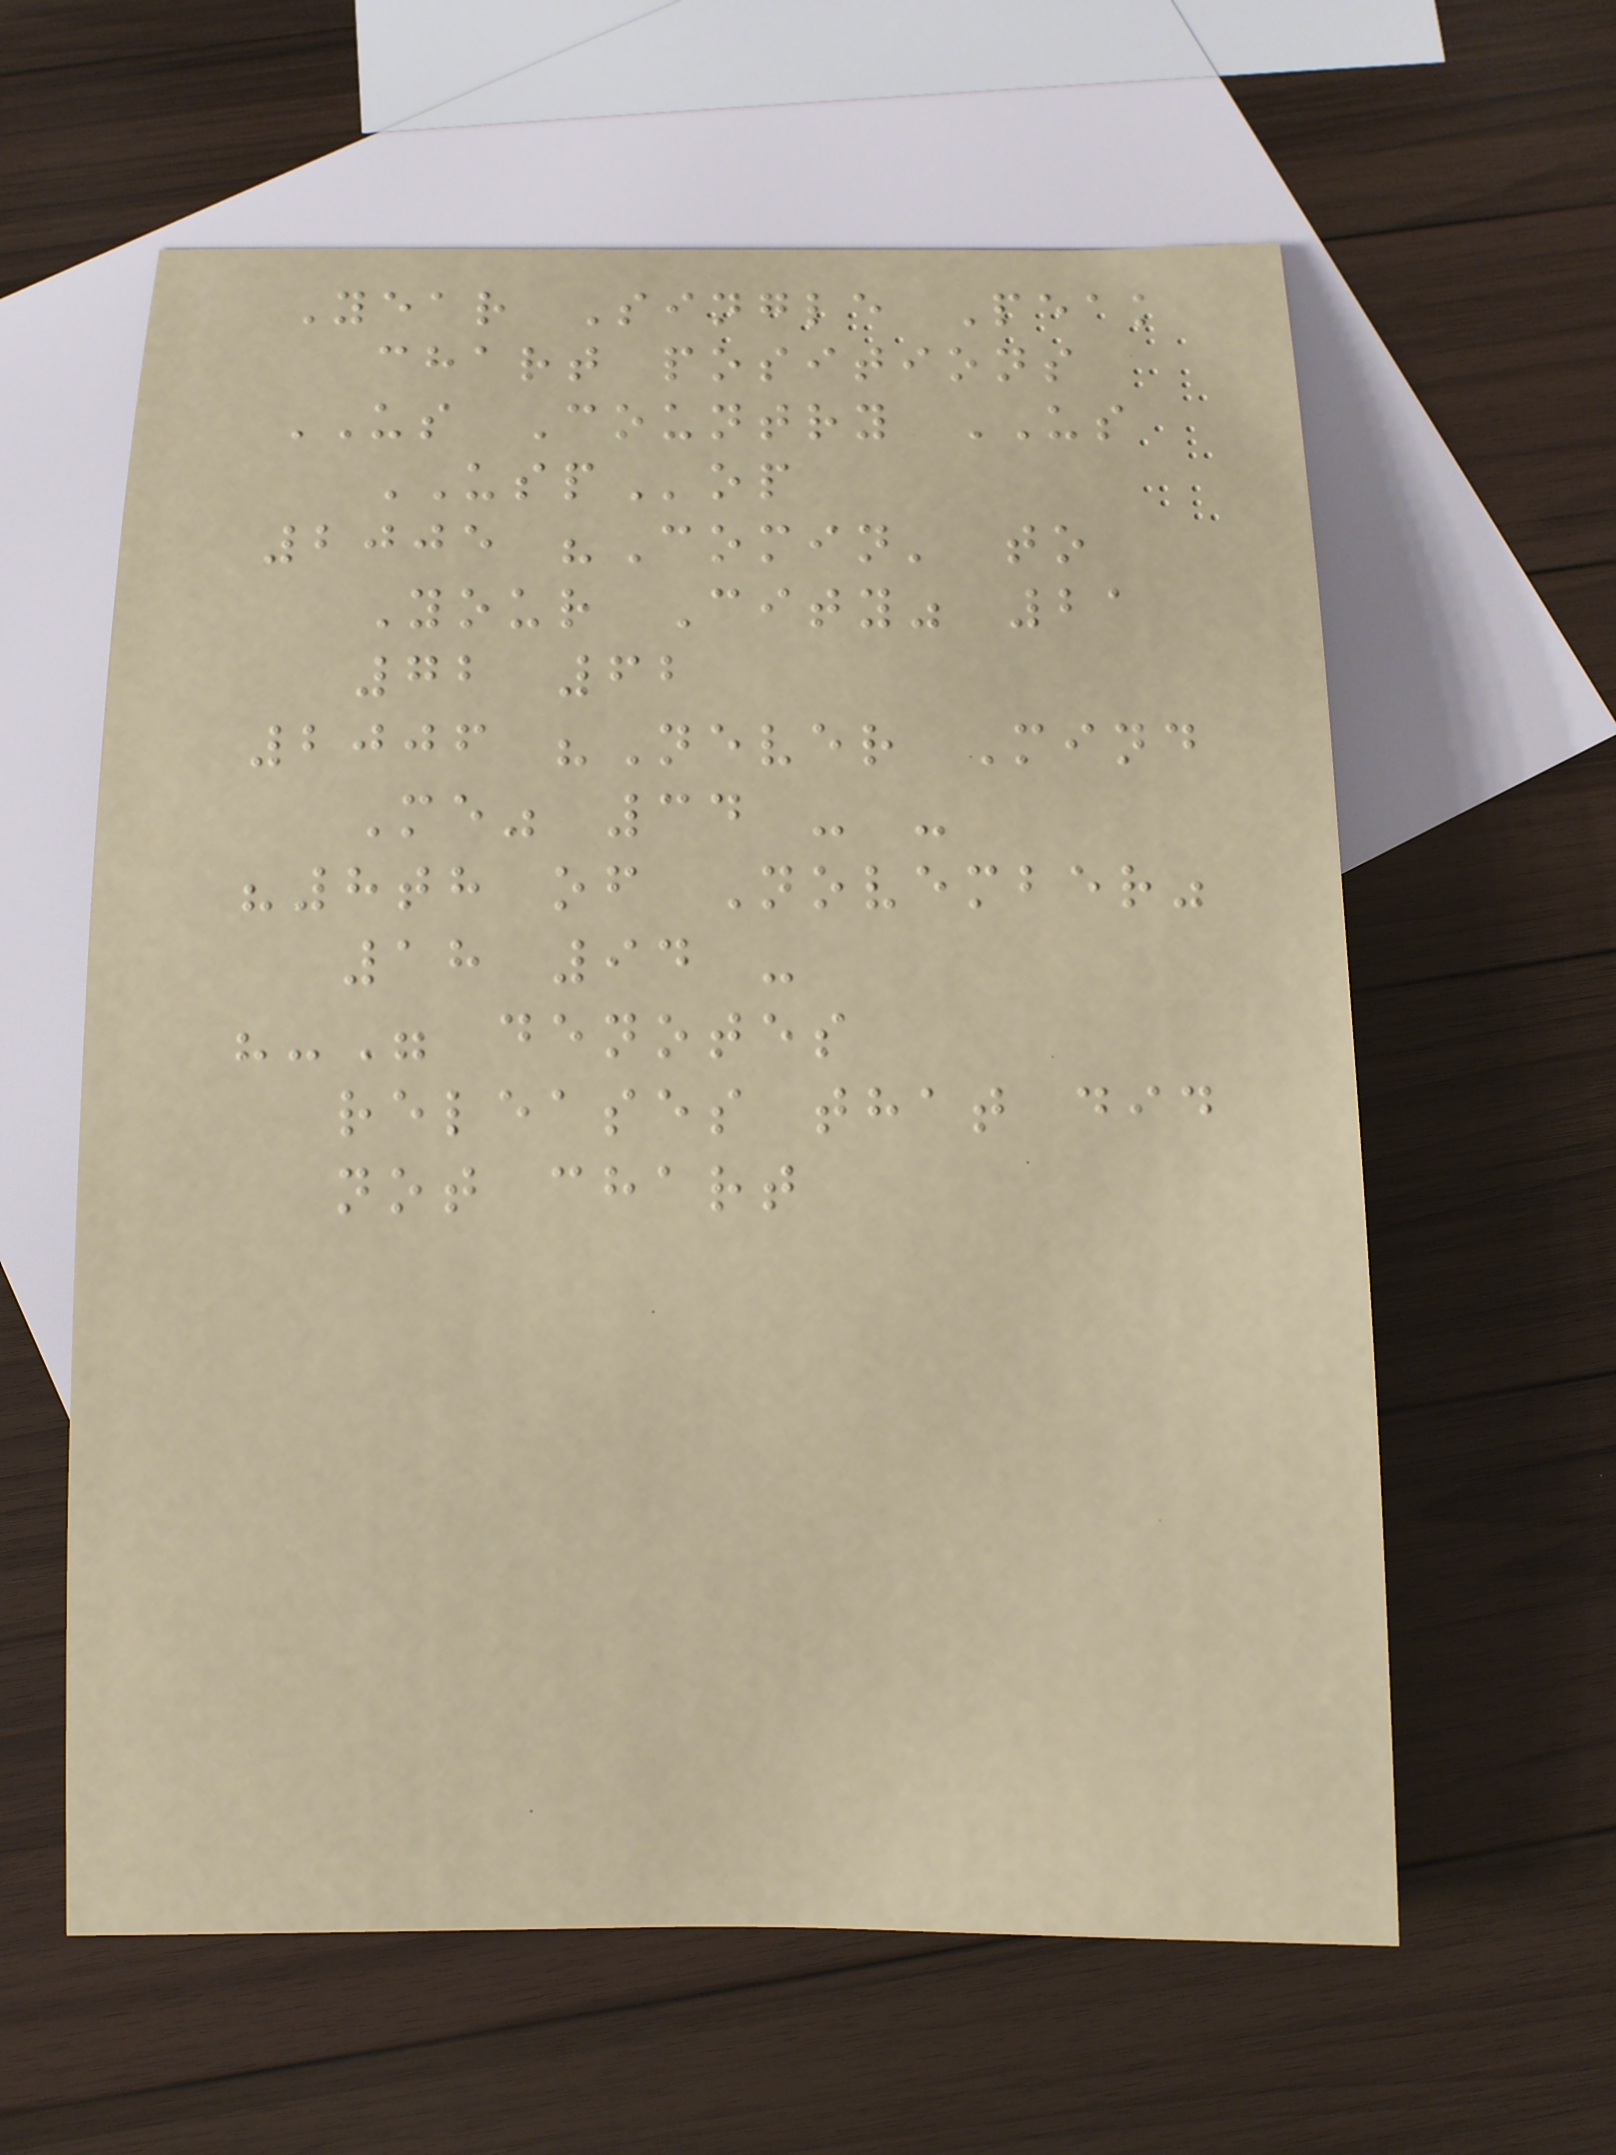Year Single Peak
chart positions
US Country US
USPop
2005 "Comin' to
Your City" 21
72 62
2006 "Never Mind
Me" 34 - -
"8th of November"
18 94 -
"-" denotes
releases that did
not chart
